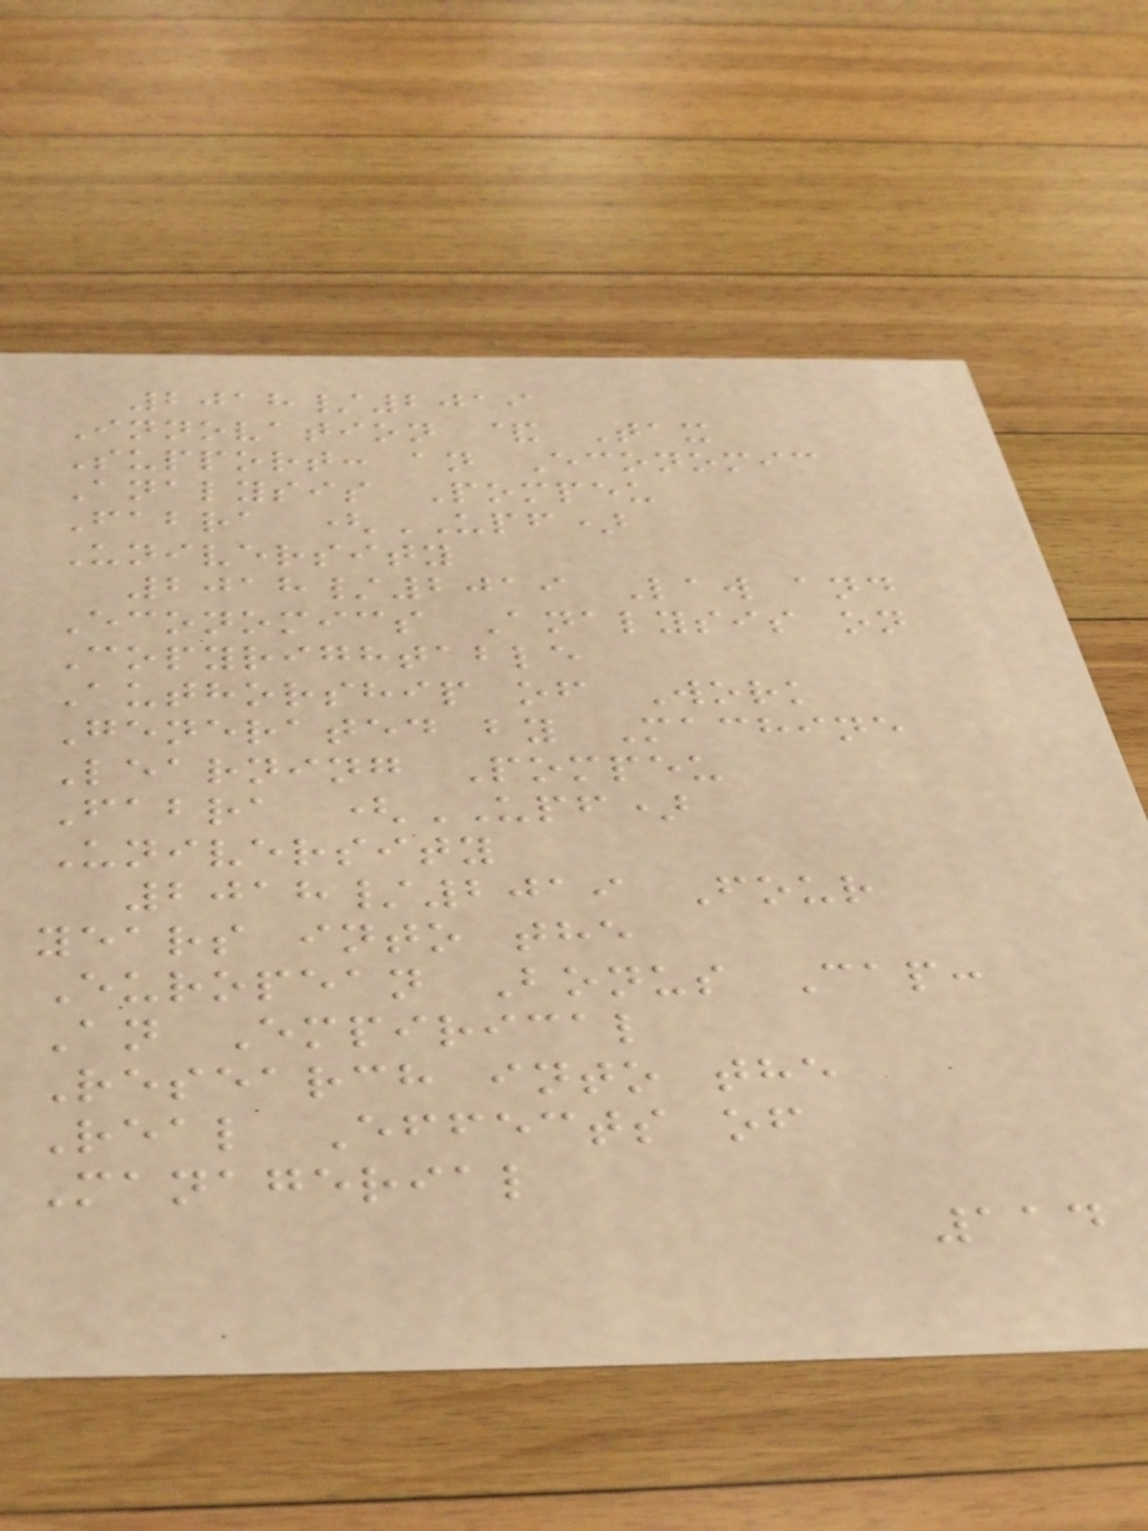2018/2019
Innovation & Tax
Support: an Economic
Analysis Pompeu
Fabra (UPF)
University
2018/2019 Law and
Economics Analysis on
Copyrightable
Authorship of Work
Generated by Machine
Learning Pompeu
Fabra (UPF)
University
2018/2019 Four
years into the
European Bonus Cap:
An Empirical
Research into the
Real Effects of
Managerial
114
